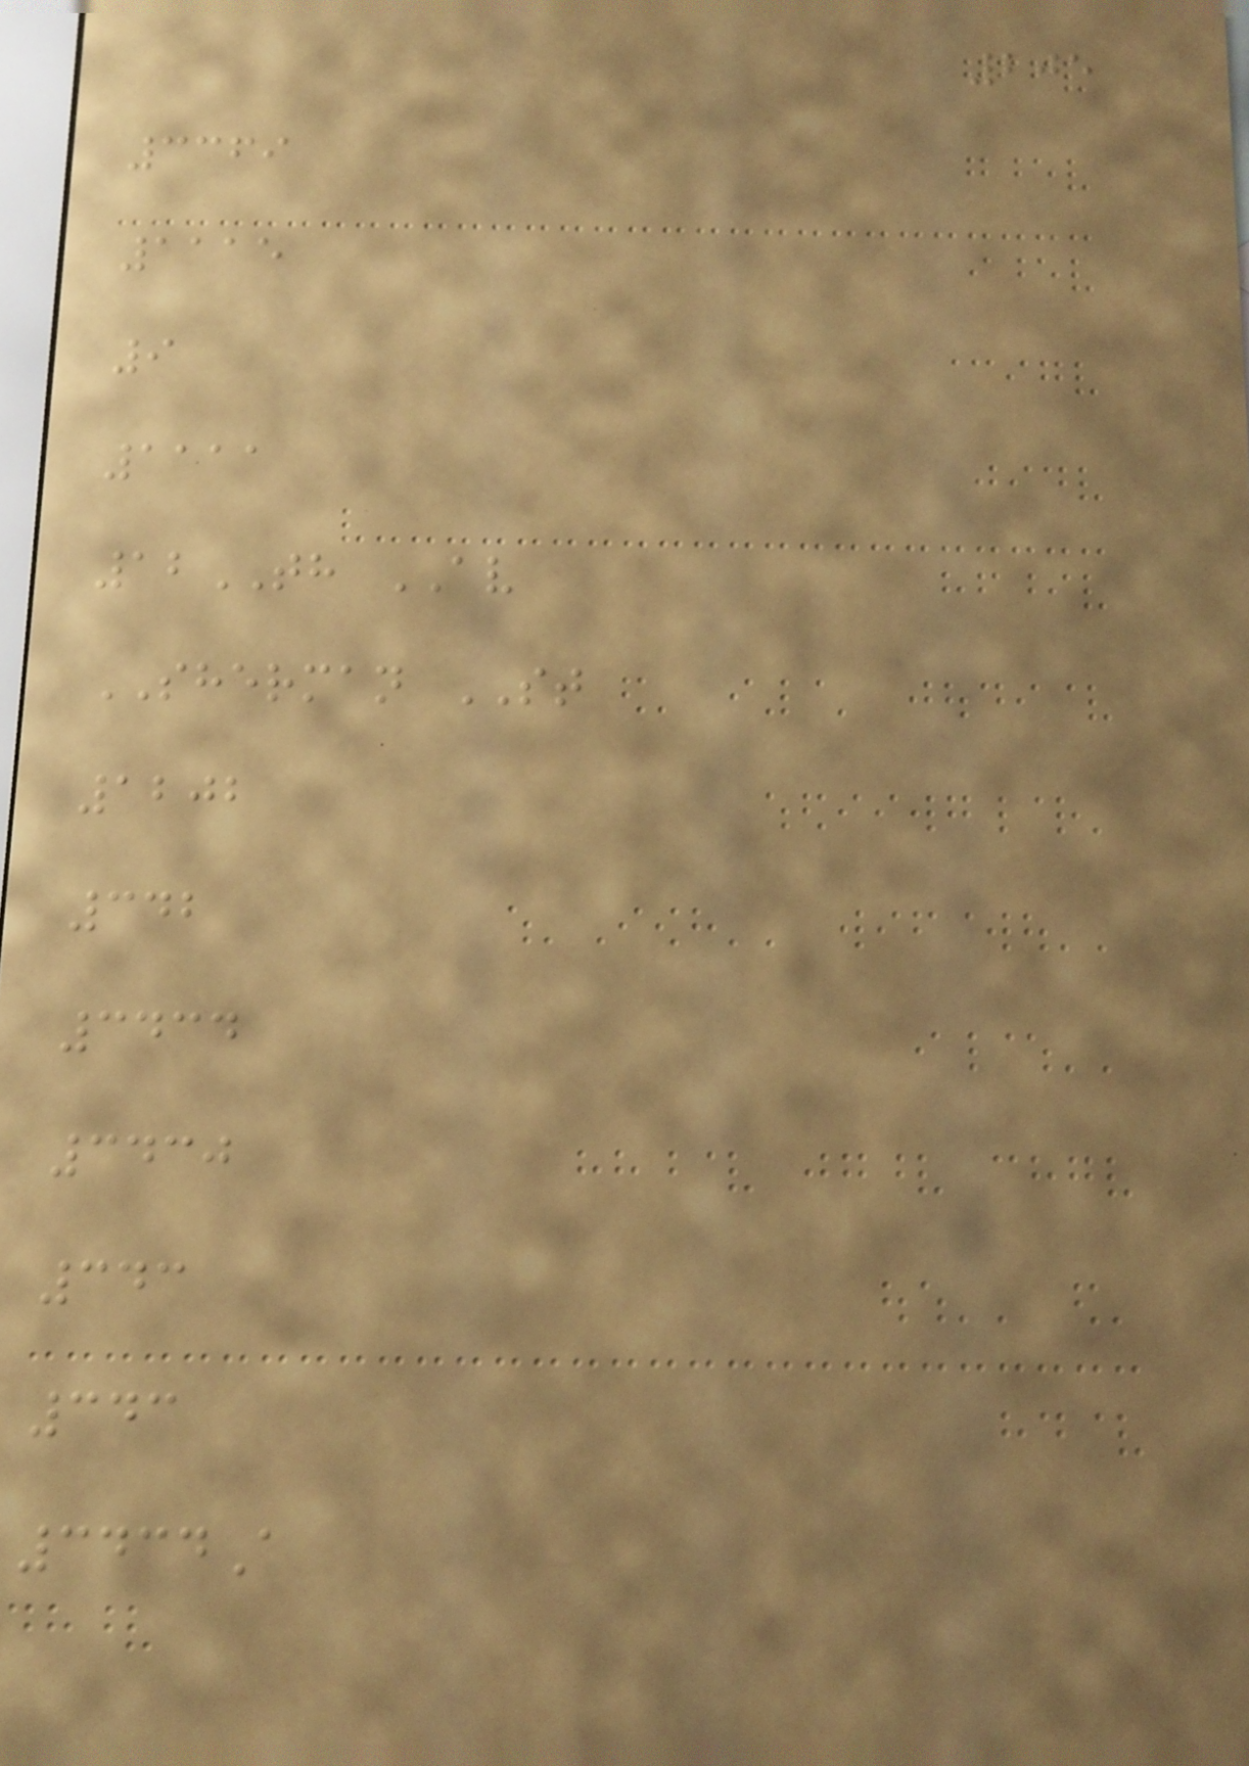205
3369
1115
9
1111
12TH AV
SHERMAN ST
1202
342
3434
3430
343
343
3434A
